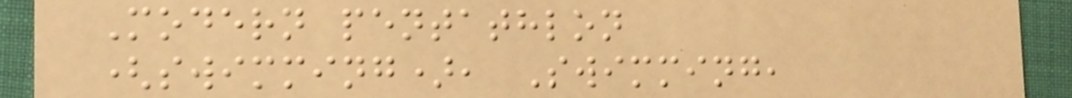Modern pentathlon
(swimming), Swimming,
